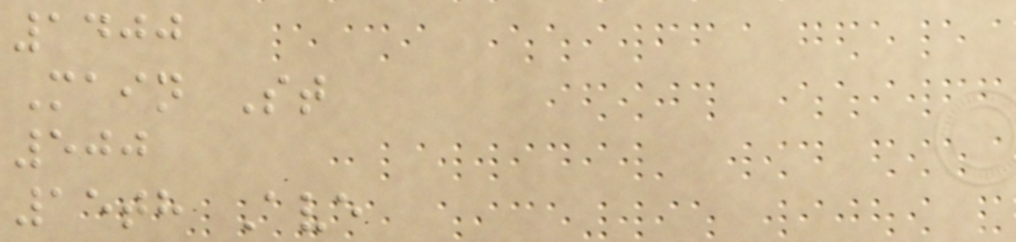1400
Main St
500
15th Ave
